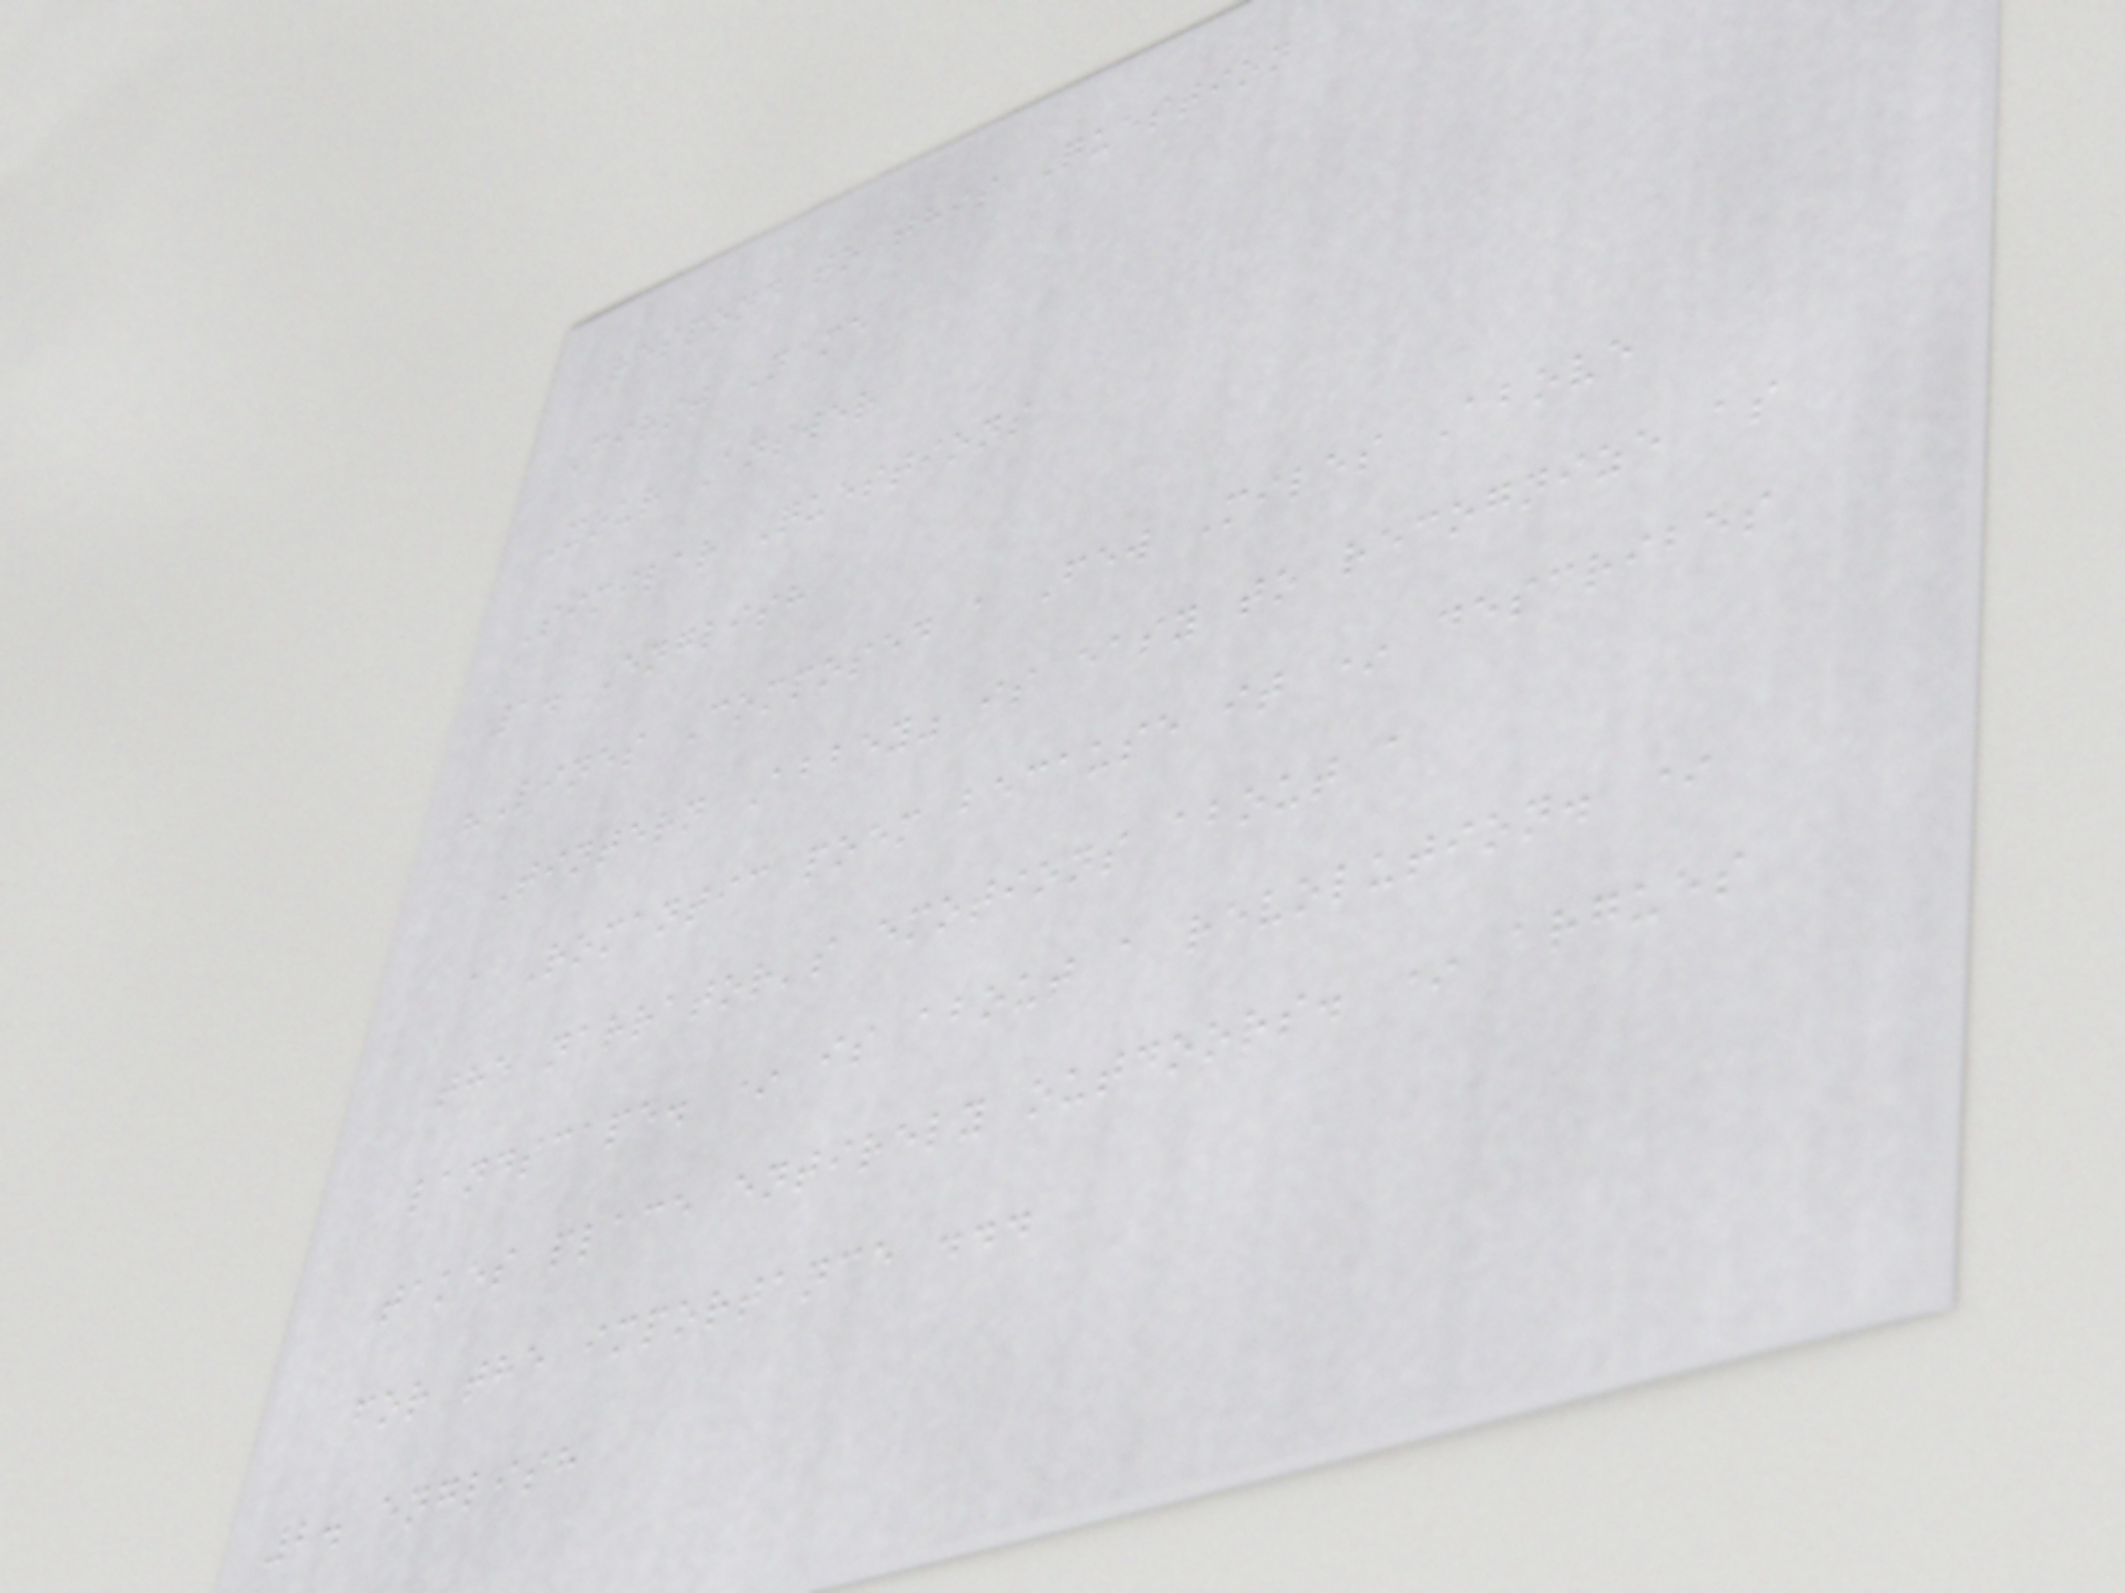Respond to this Question
First Name
Your Answer
Similar Questions
1. English
"Lines Composed a Few Miles Above
Tintern Abbey" is easy to recognize as
a Romantic poem because it * describes
the narrator's emotions about a
landscape. * is about a revolution. *
takes place entirely outdoors. * argues
for the importance ...
2. english
